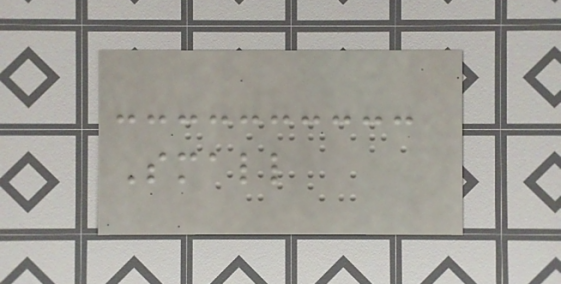Small
